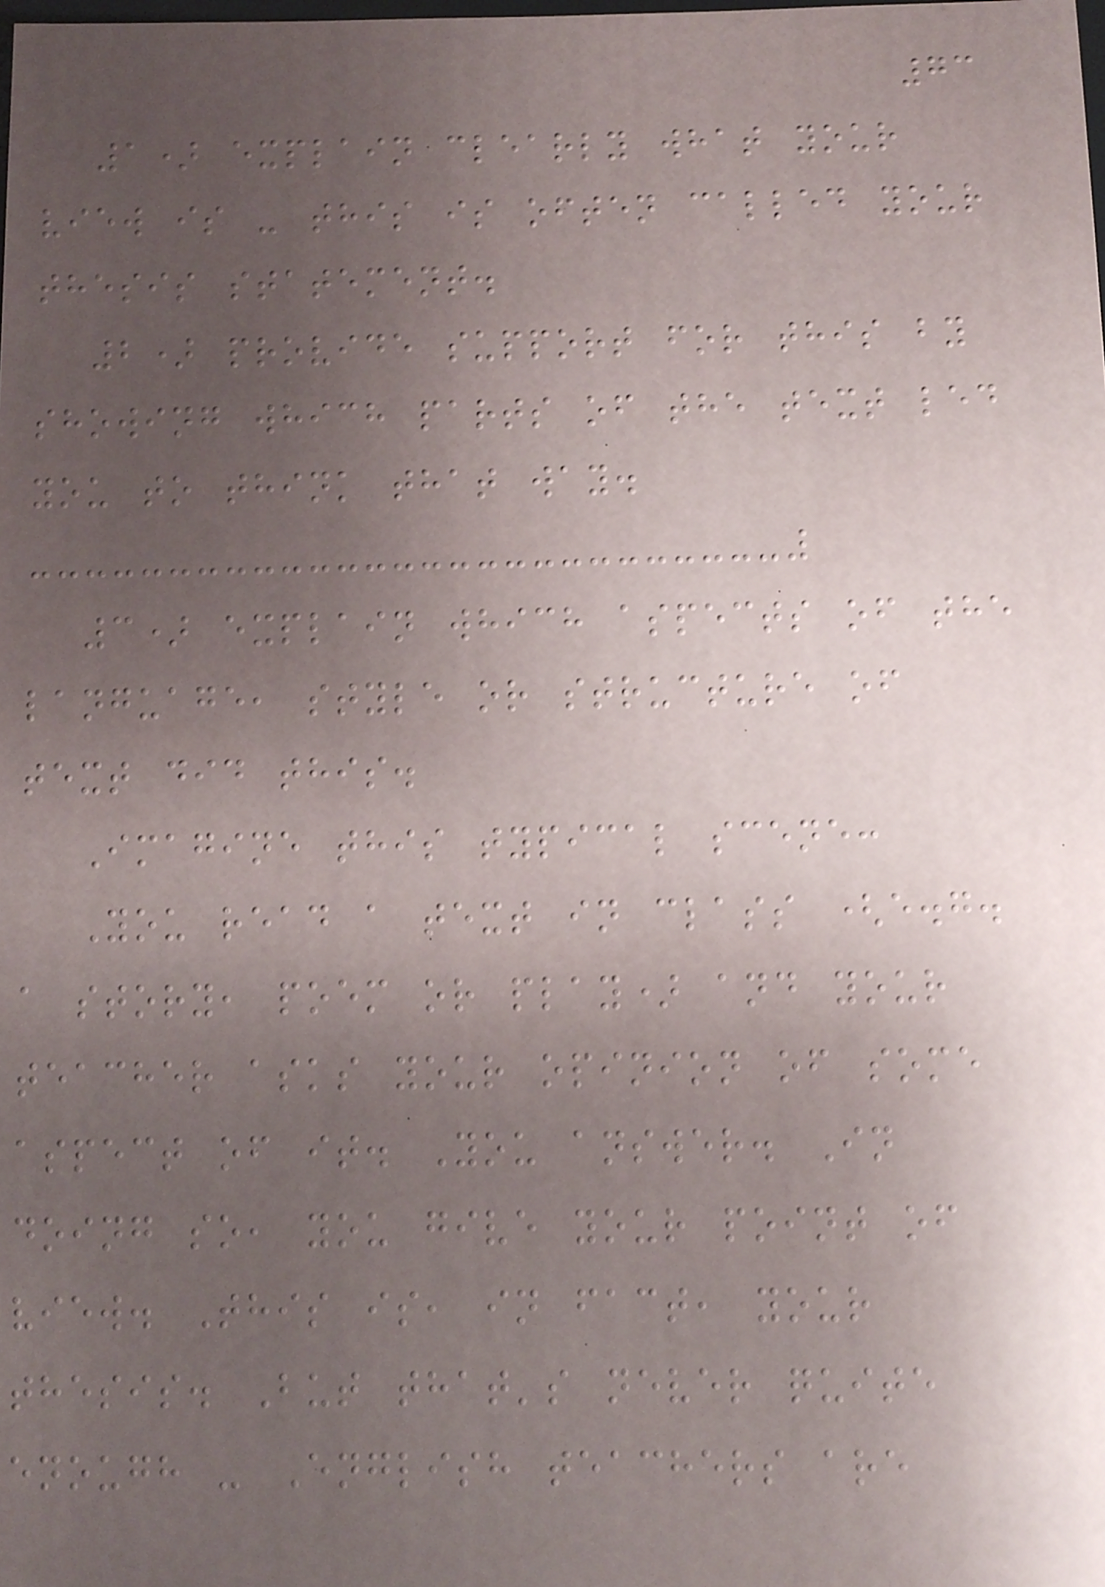73
1) explain clearly what your
view is - this is often called your
thesis statement.
2) provide support for this by
showing which parts of the text led
you to think that way.
3) explain which aspects of the
language, style or structure of
text did this.
Imagine this typical scene:
You read a text in class (e.g.
a story, poem or play) and your
teacher asks your opinion of some
aspect of it. You answer. In
doing so, you give your point of
view. This is, in fact, your
thesis. But that's never quite
enough - English teachers are
